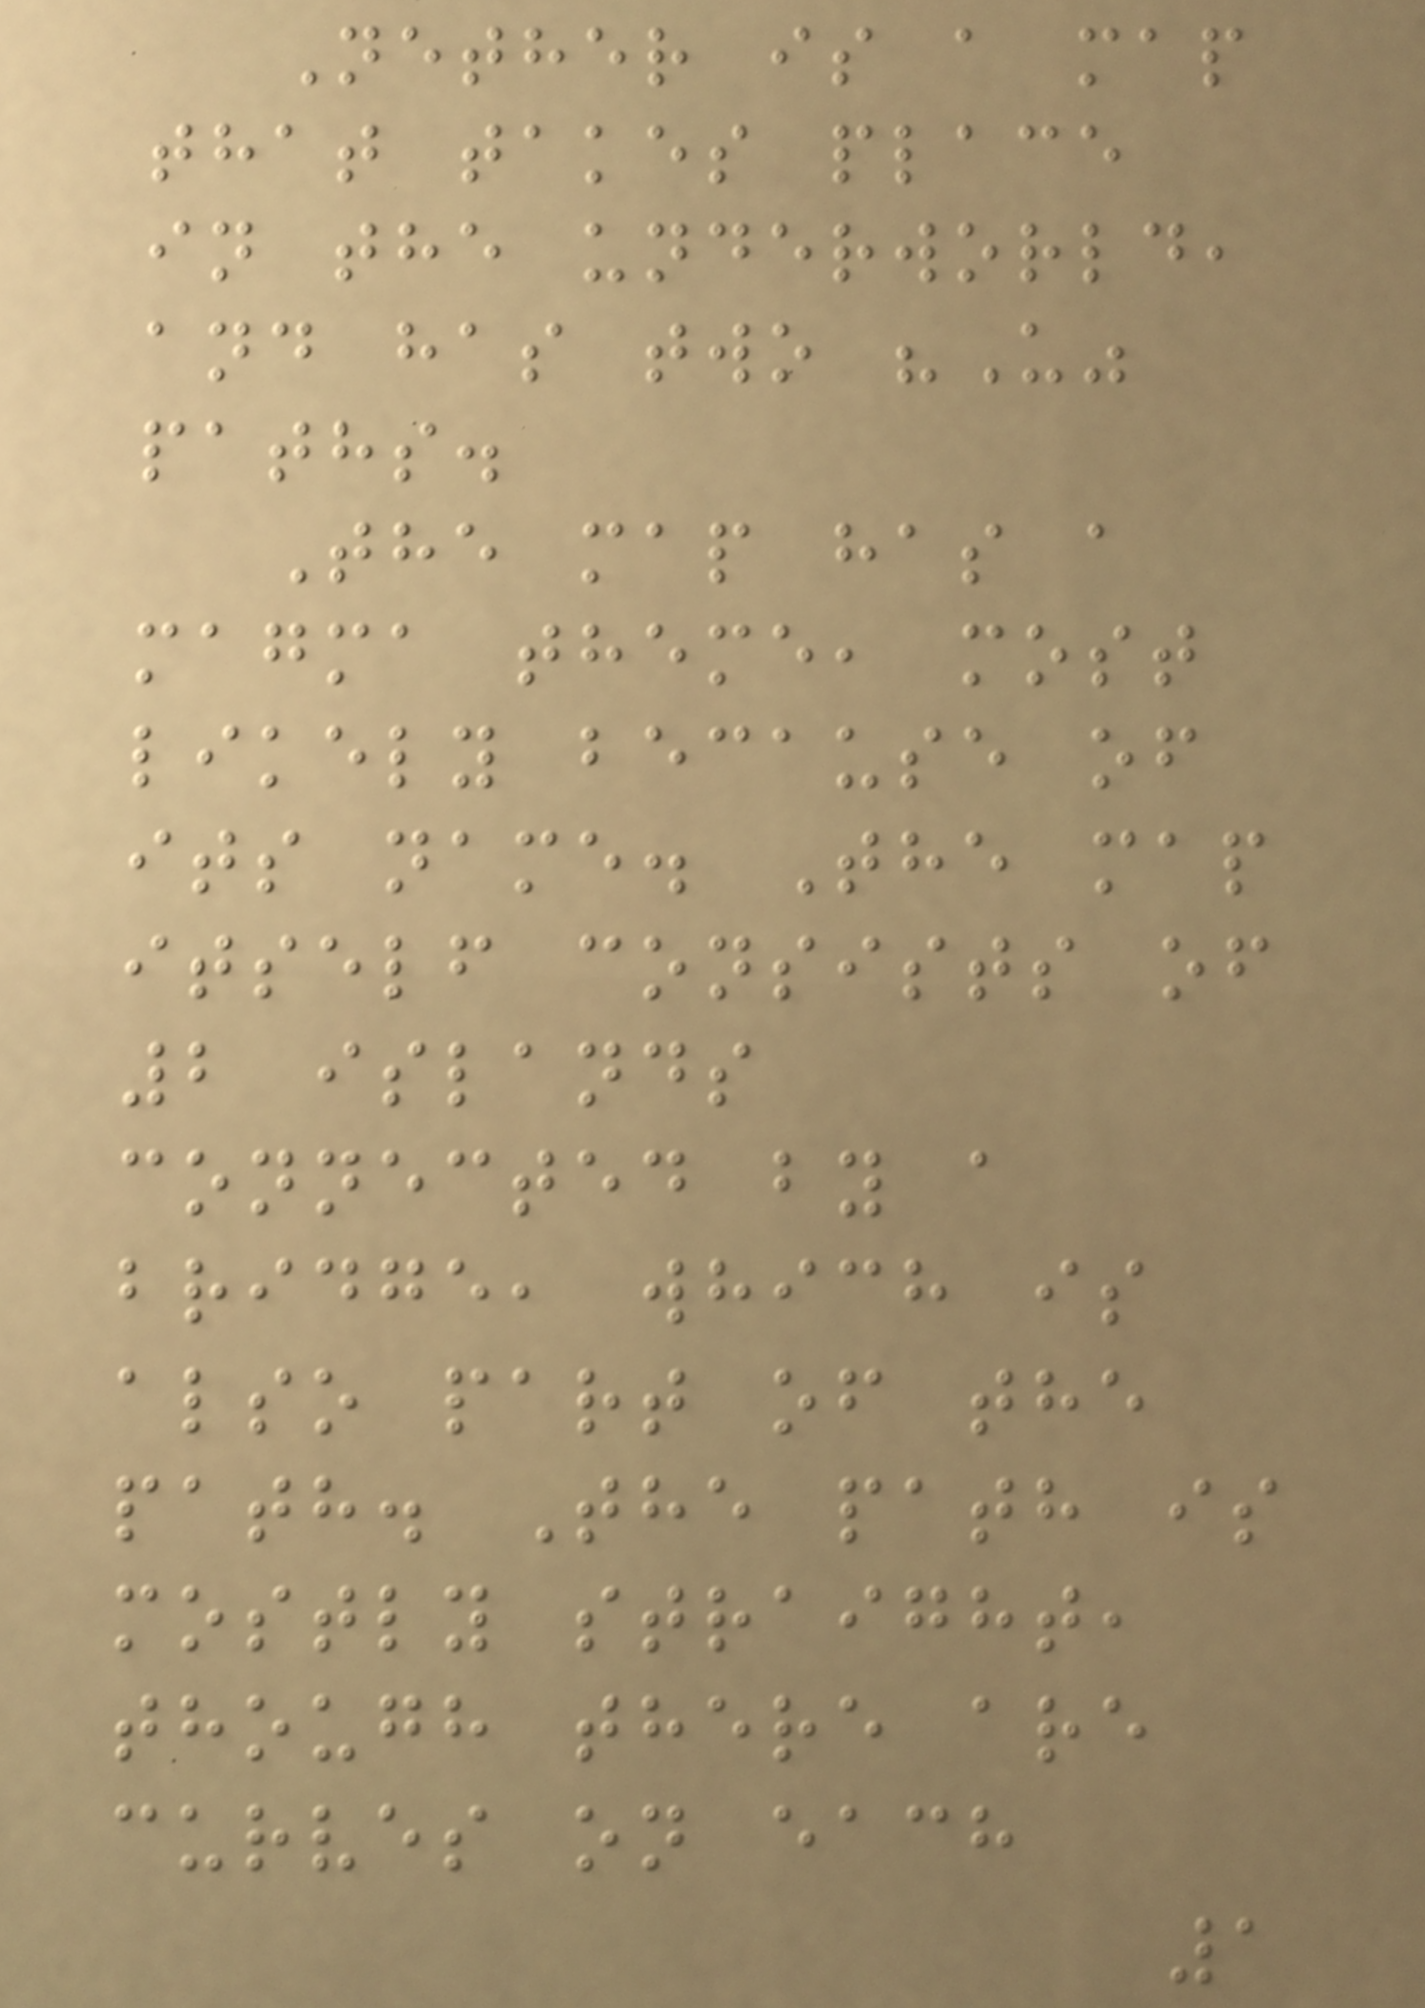Nether is a map
that takes place
in the underworld,
and has two "U"
paths.
The map has a
magma theme, most
likely because of
its name. The map
itself consists of
2 islands
connected by a
bridge, which is
also part of the
path. The path is
mostly straight,
though there are
curves on each
1
